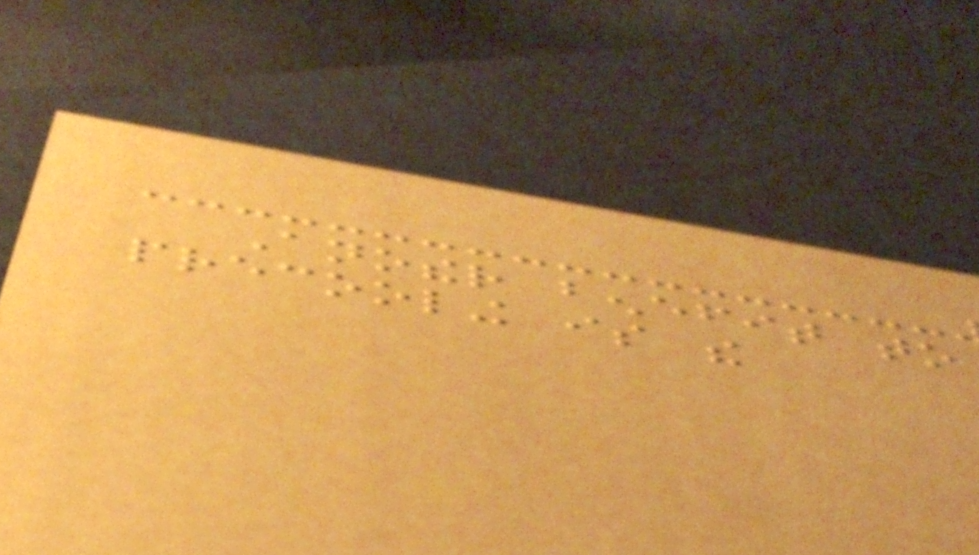Another benefit to
precooling is the
